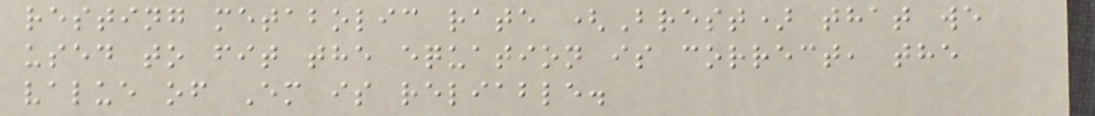resting metabolic rate (Brest) that we
used to fit the equation is correct, the
value of Em is reliable.
